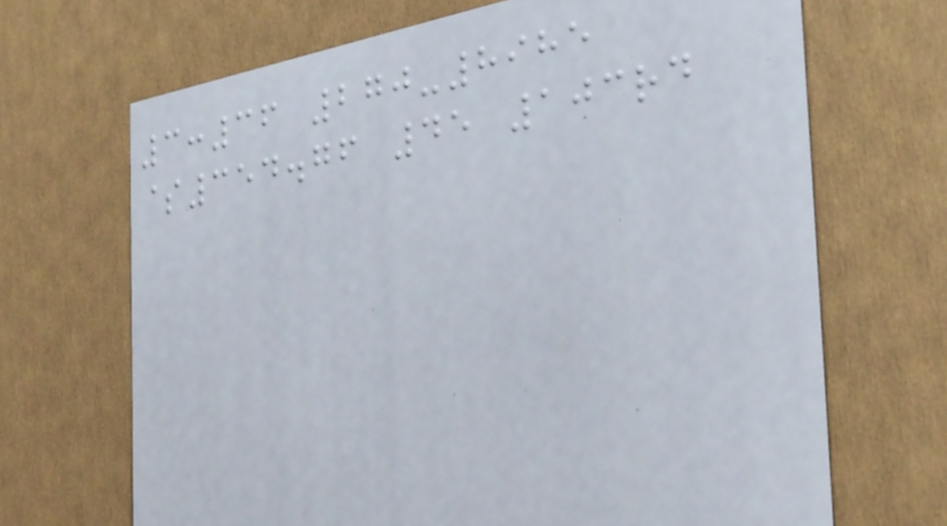3:36 270-8985
$354.76 45 103rd
